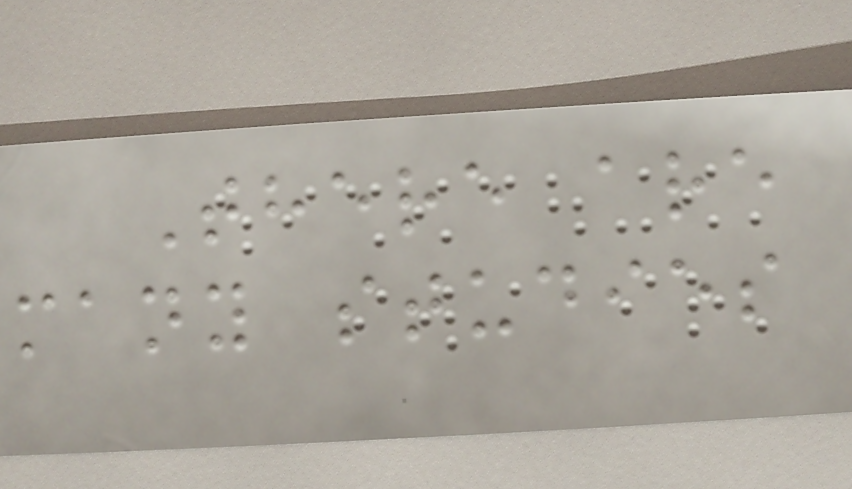There are
many studies
